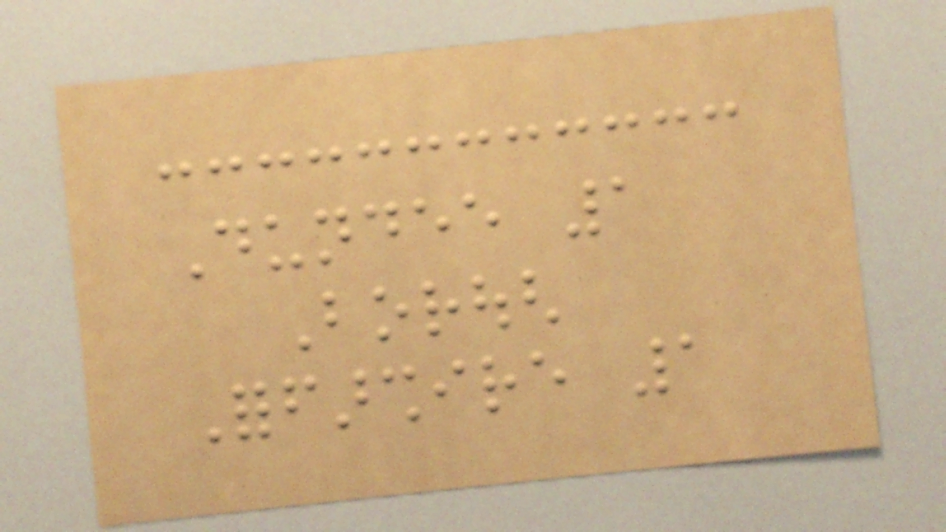Dundee 1
Borough
Forfarshire 1
